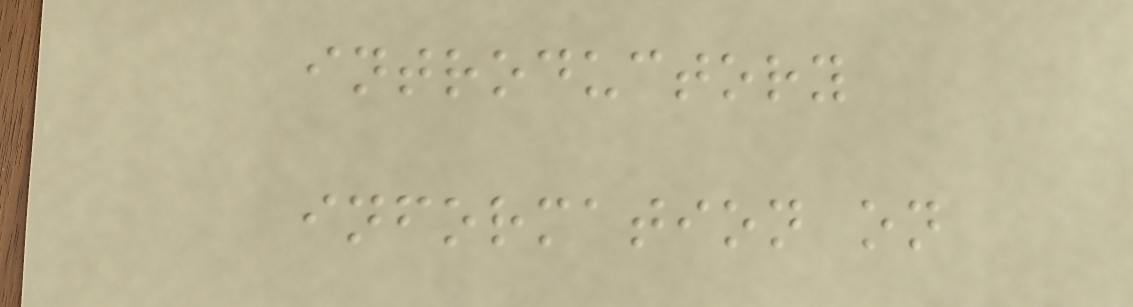introductory
information on
